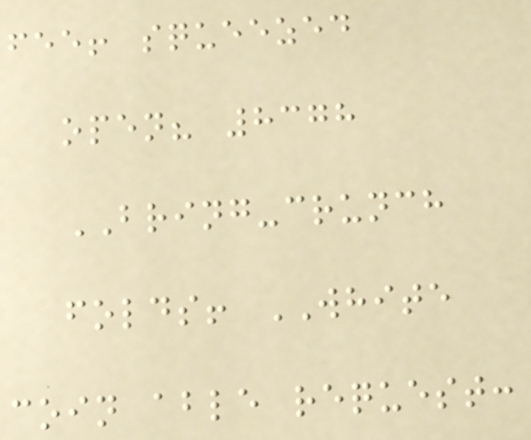fee! squeezed
open? 8378
BRING-crunch
folds! WHITE
coin able request:
